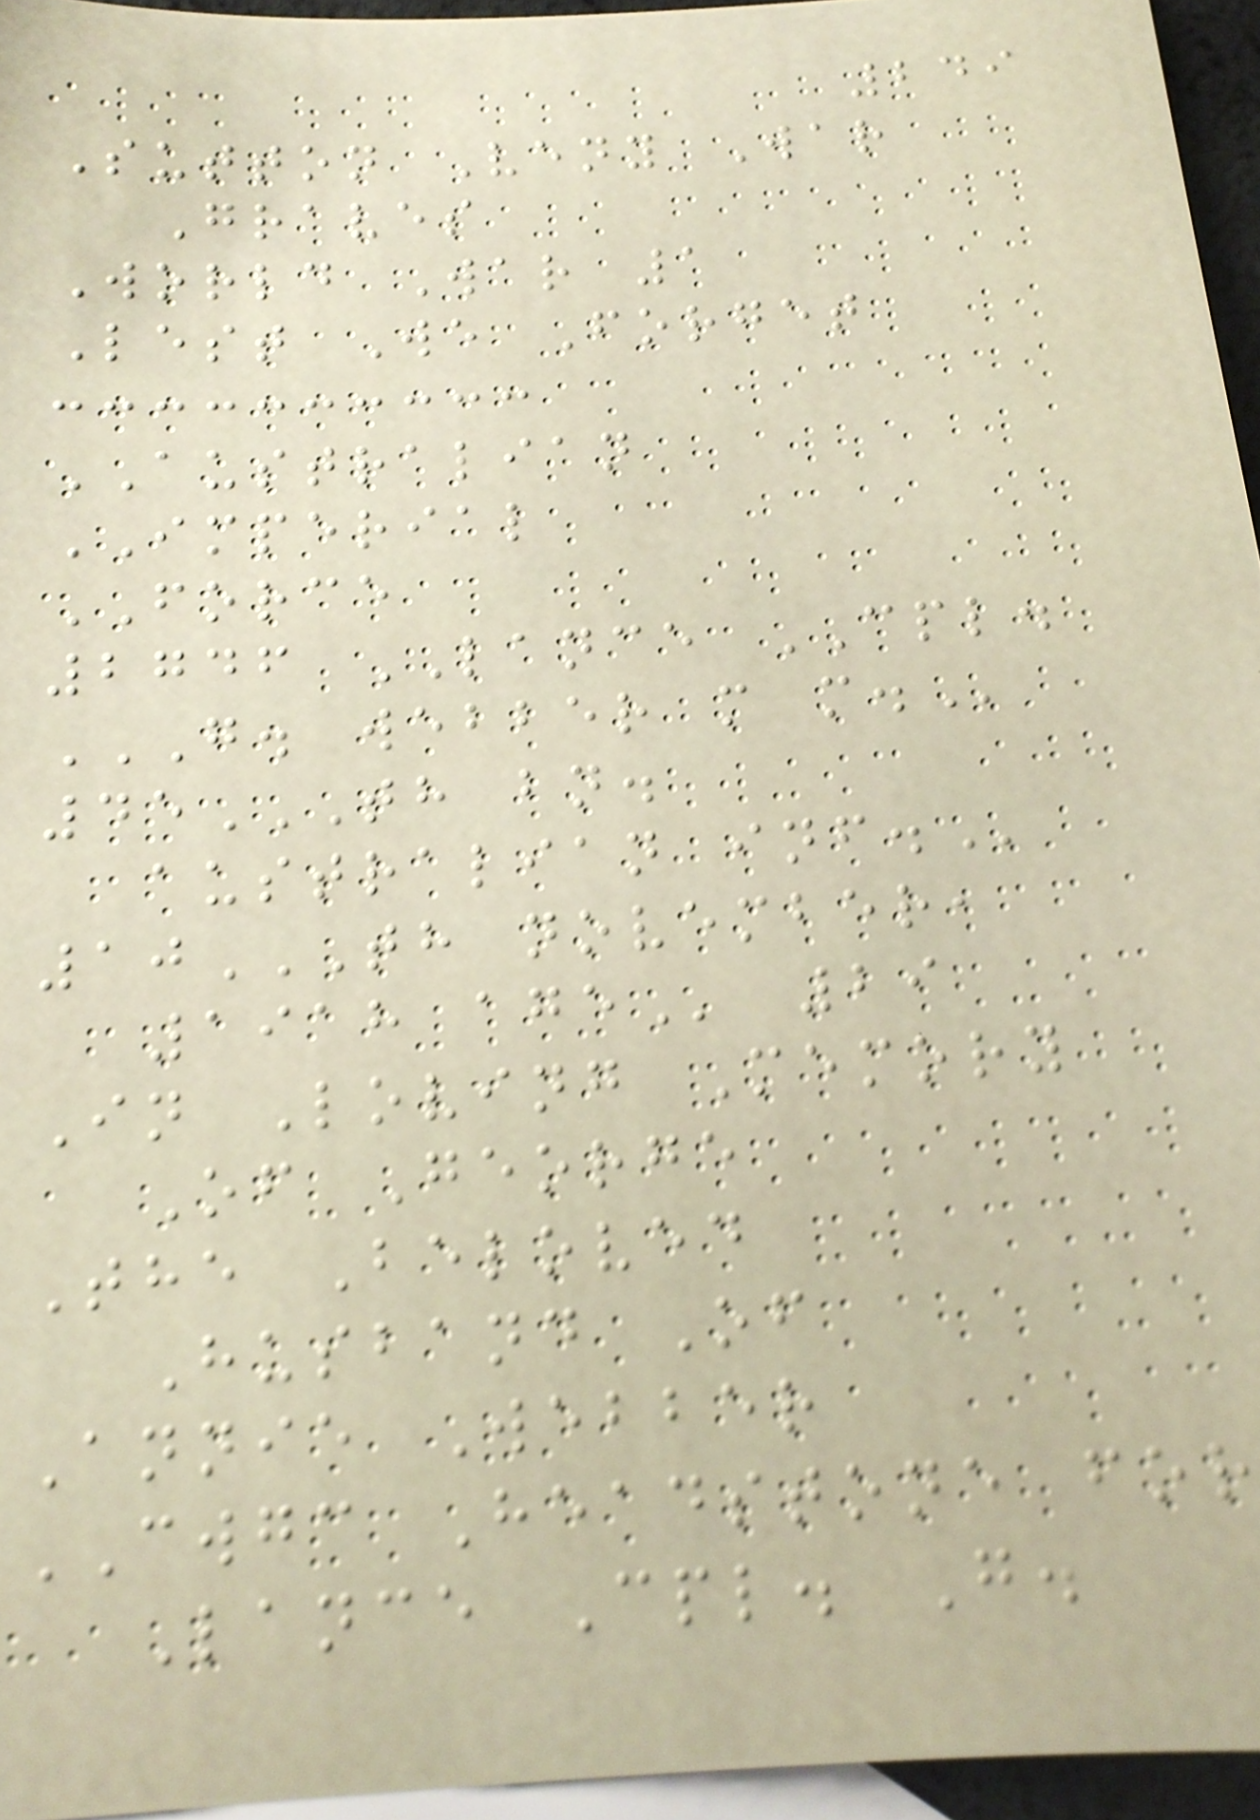249
Sutton Veny War
Graves
World War 1
Lest We Forget
AUSTRALIAN
IMPERIAL
FORCE
2746 LANCE CPL.
G. WEBBER M M.
45TH BN.
AUSTRALIAN INF.
10TH NOVEMBER,
1918 AGE 29
In Loving Memory
Of George
The Beloved
Husband Of
Annie Webber
CWGC Headstone for
Lance Cpl. G.
